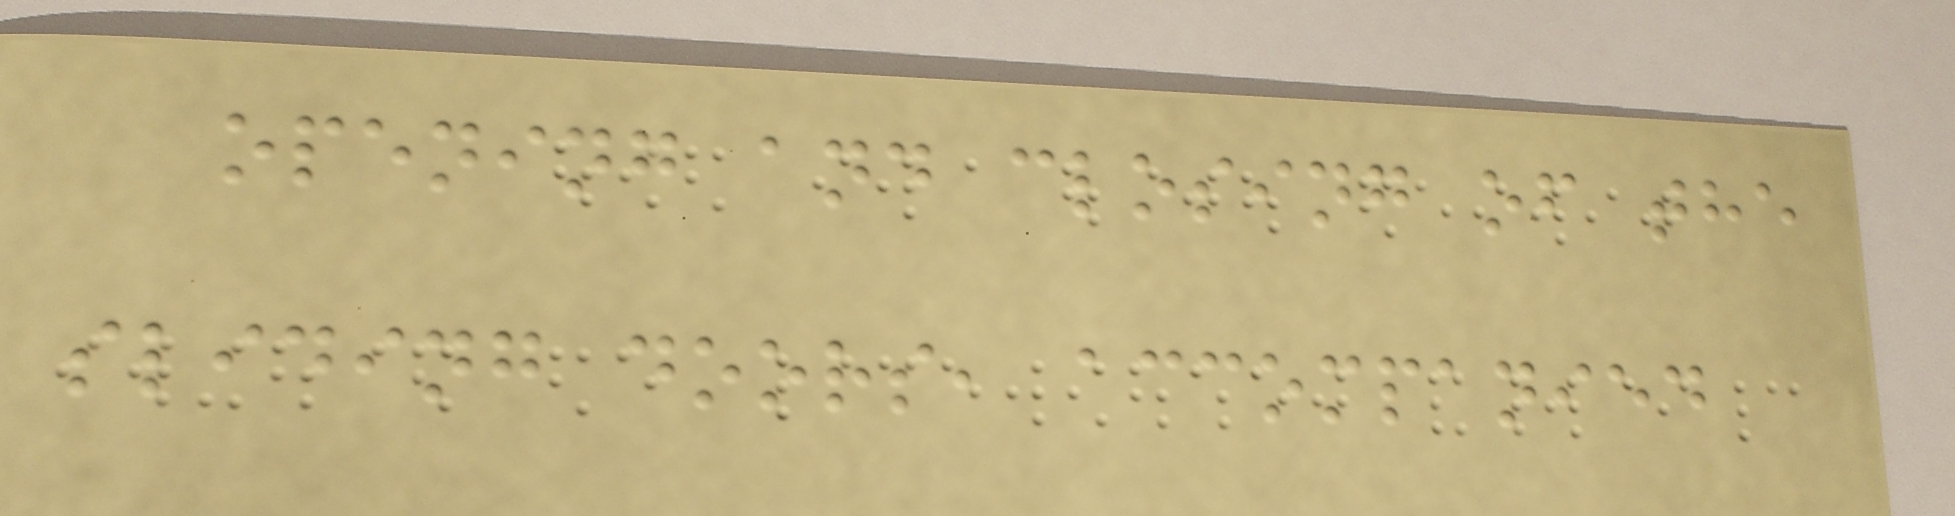opening and closing of the
sliding doors, accompanied
